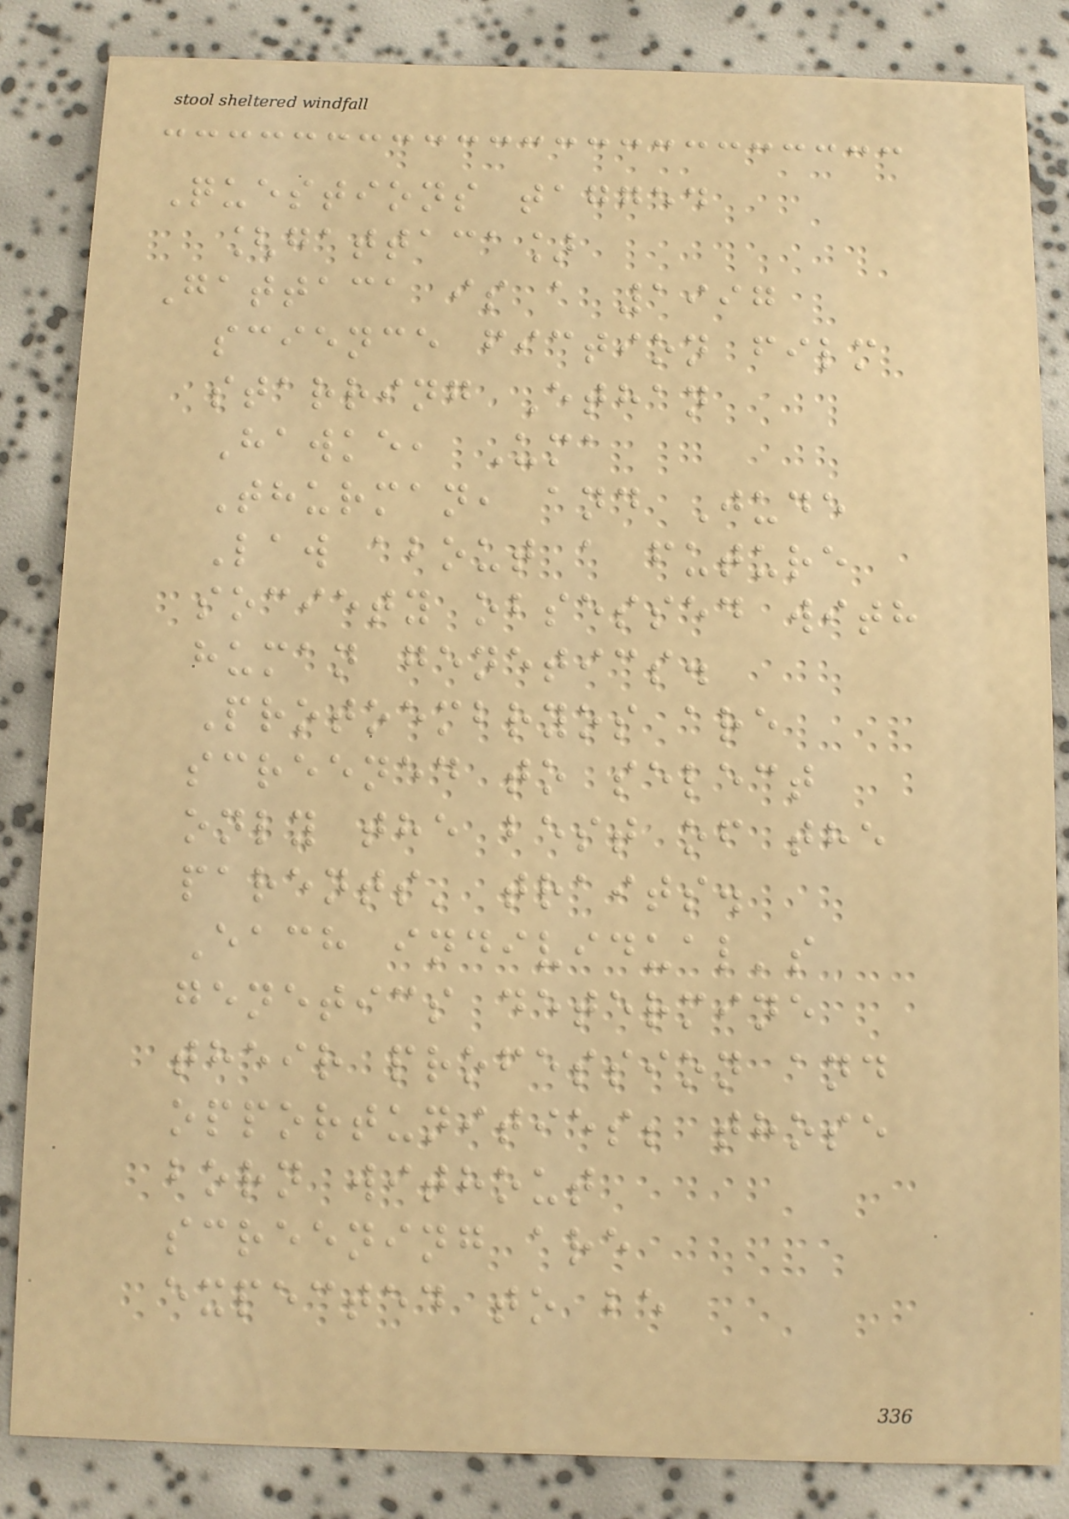Questions tagged
[gattaca]
Gattaca is a 1997
science fiction film
starring Ethan
Hawke, Uma
Thurman, and Jude
Law about a future
society obsessed with
human genetics.
Protoembryos are
screened to select
only the best of the
parents' traits.
Each individual's
genetics determine
their profession and
opportunities; those
born without
screening are
expected to be
